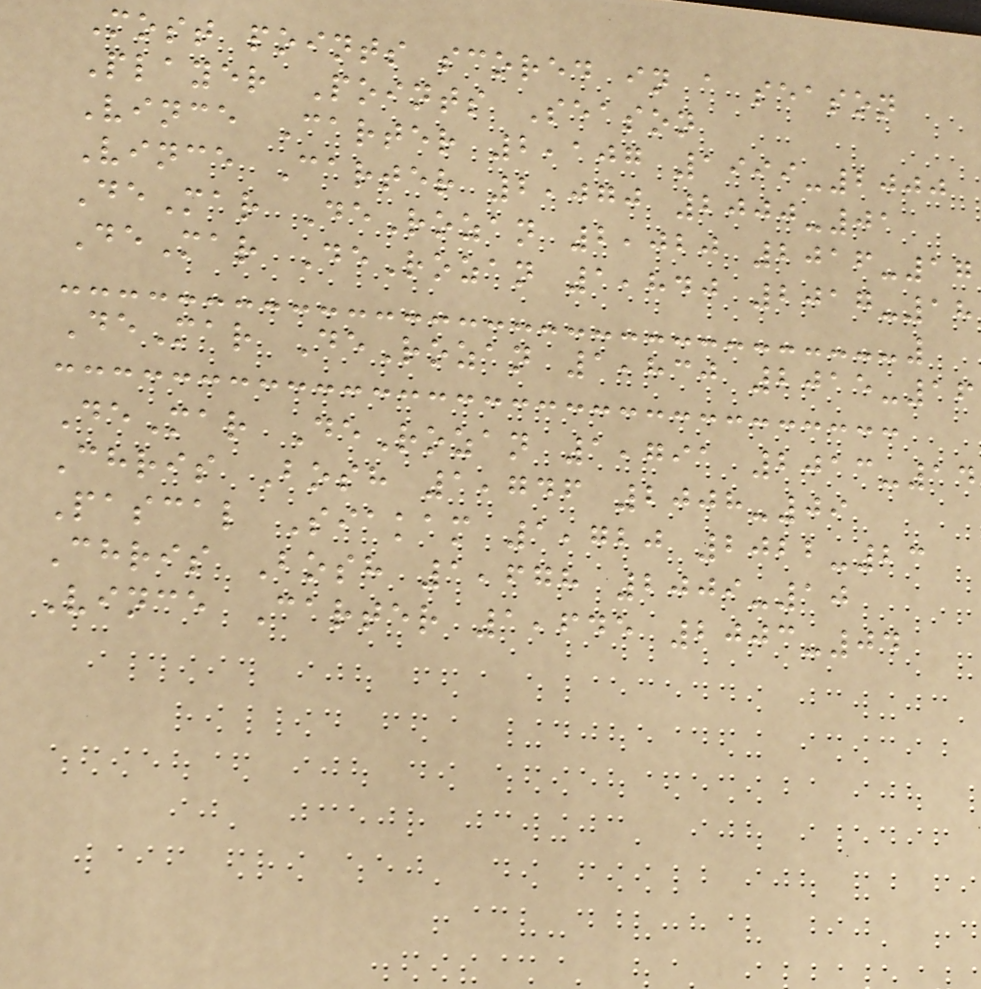Most points scored in a season
Player Points Season
Vince Carter 2,107 1999-2000
Vince Carter 2,070 2000-01
DeMar DeRozan 2,020 2016-17
DeMar DeRozan 1,840 2017-18
DeMar DeRozan 1,830 2015-16
DeMar DeRozan 1,791 2013-14
Chris Bosh 1,746 2008-09
Pascal Siakam 1,720 2022-23
Chris Bosh 1,678 2009-10
Vince Carter 1,645 2003-04
